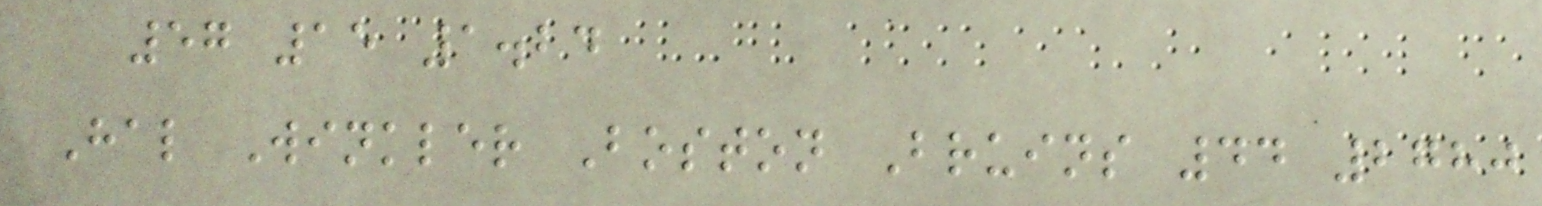57 15 1.24
Hal Winkler Boston Bruins 44 2780
